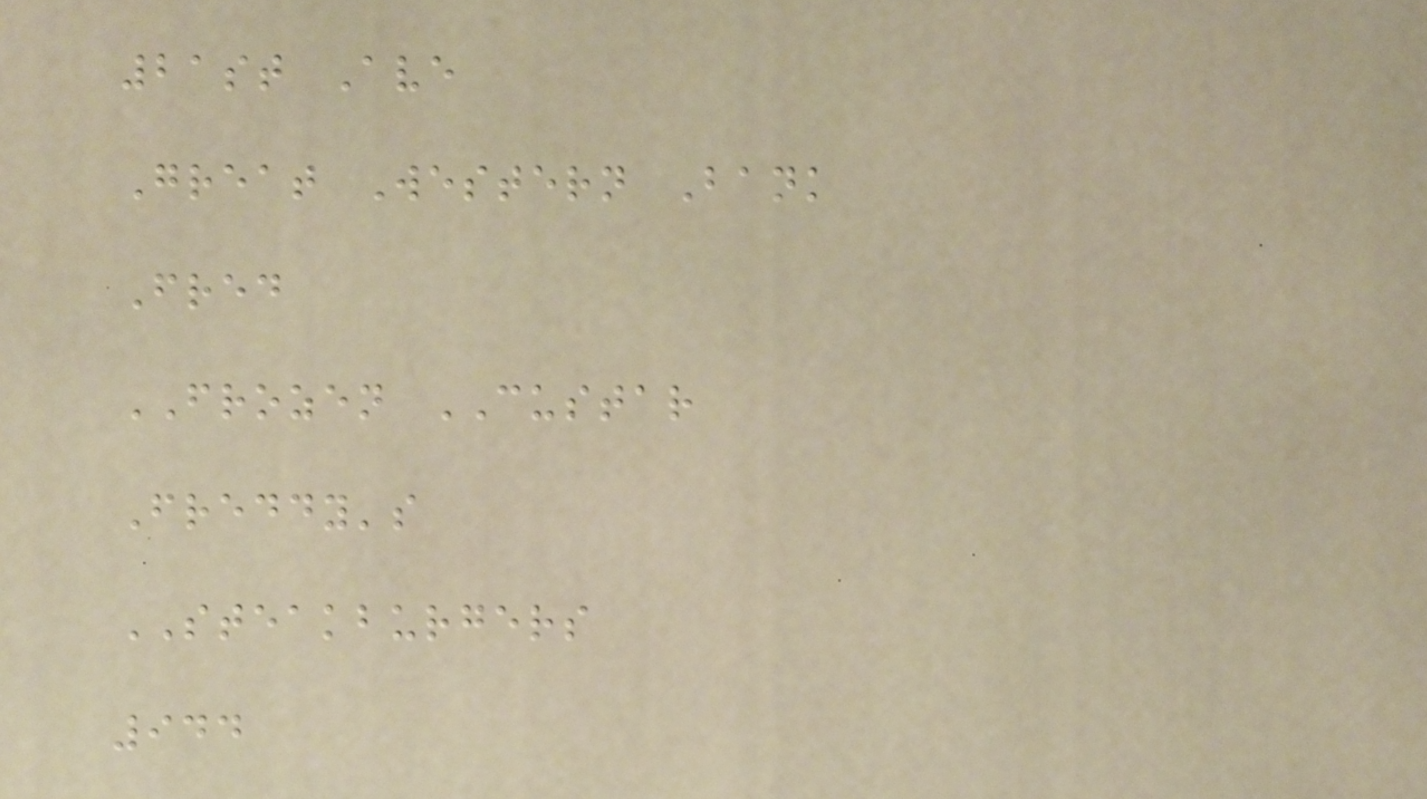21st Ave
Great Western Bank
Fred
FROZEN CUSTAR
Freddy's
STEAKBURGERS
944
